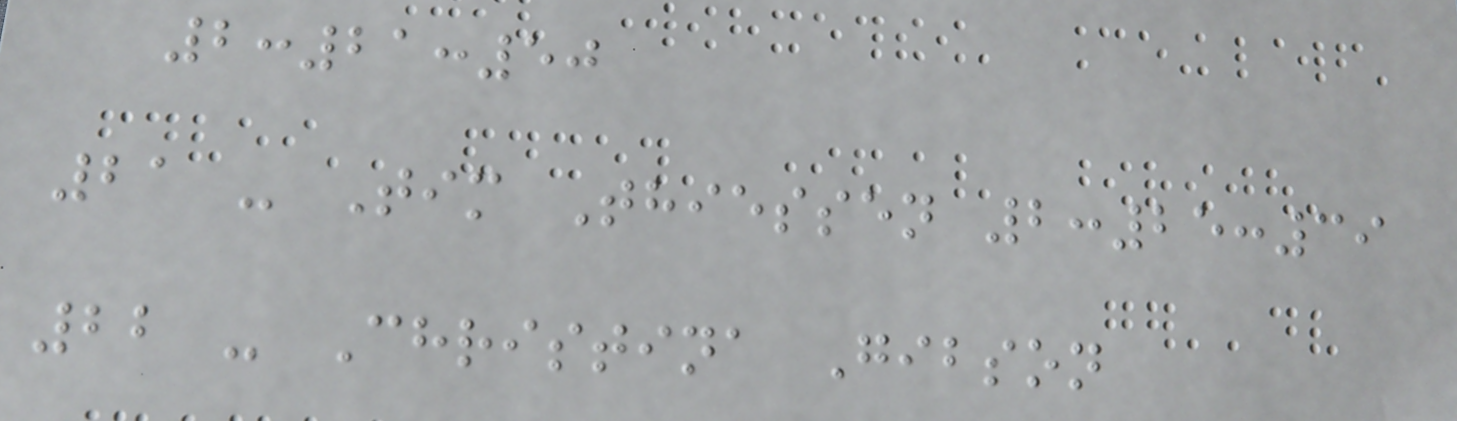2:21:50
21 - Tim Thiessen 2:25:39
22 - Christina Gibson
